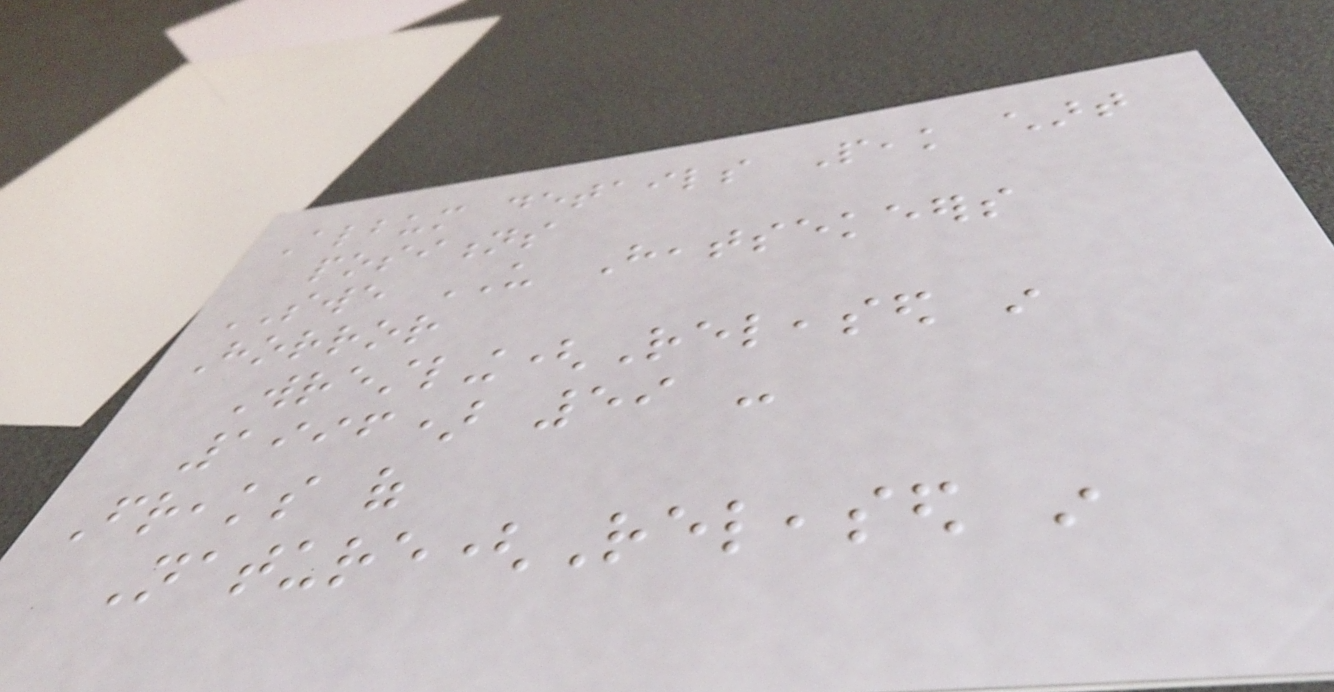Album details Peak chart
positions
SWE US Heatsekeers
Horror
Wrestling(Released in
1996) 59 -
Freaks of
Nature(Released in
